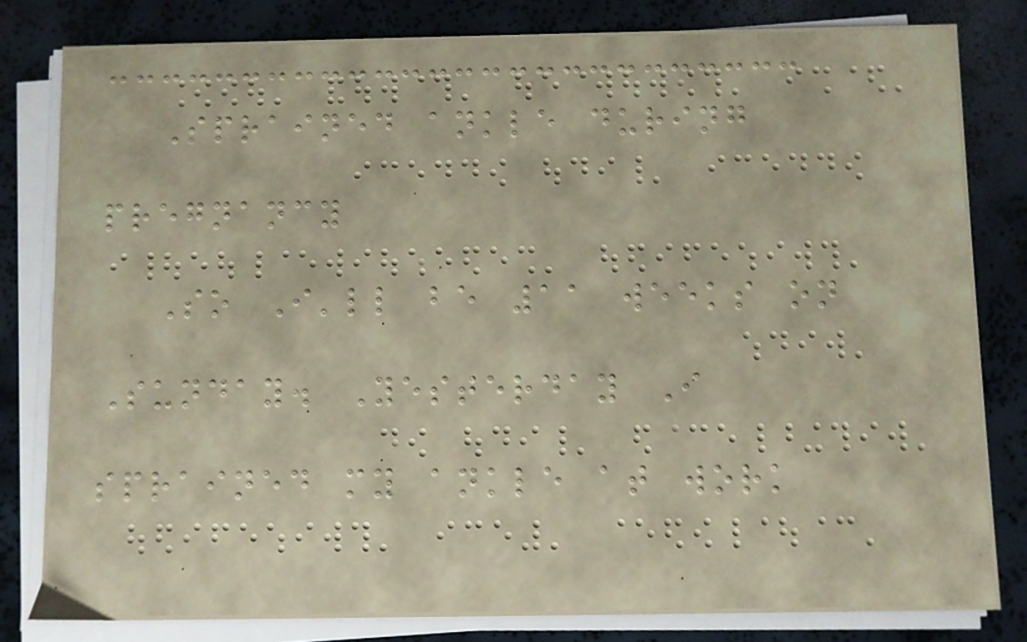Sprained ankle during
pregnancy
So I'll be 11 weeks on
Sunday. Yesterday I
sprained my ankle at work
